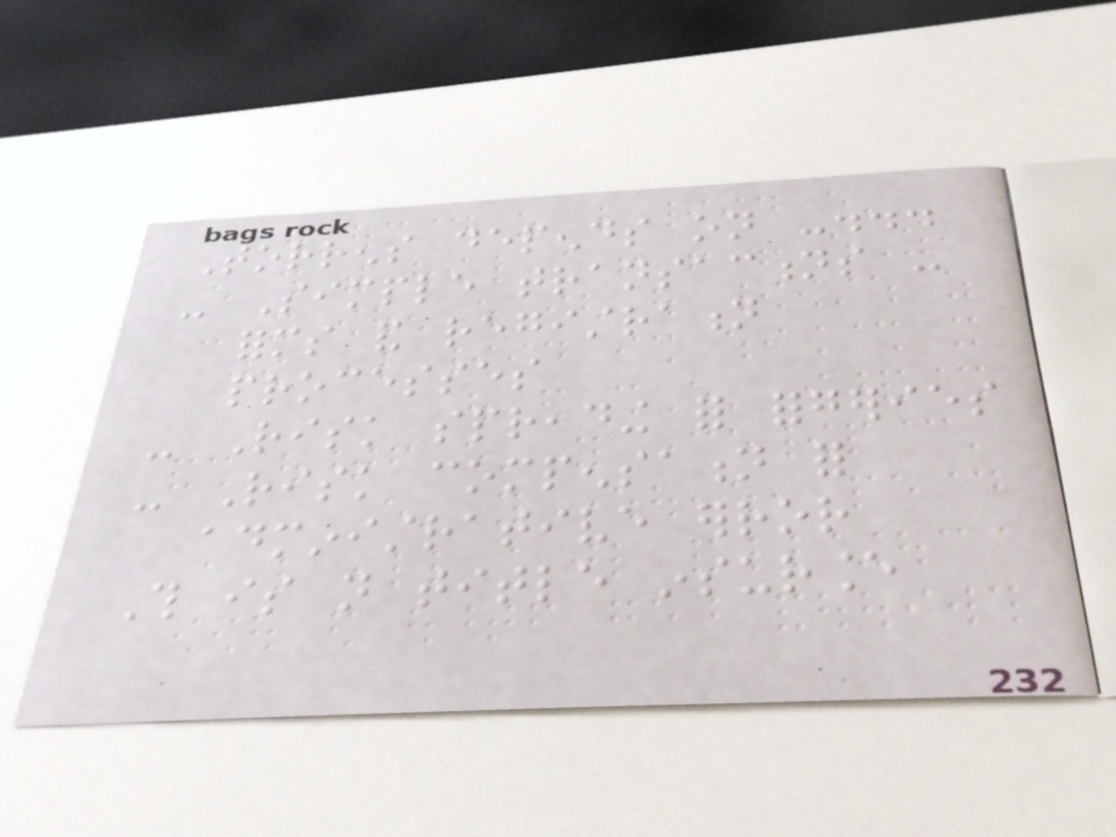Torrens depends on -...
- Simple transactions -
forms and registration
processes
- Risk spreading for forgeries
- Risk compensation for
administrative error
This is not title insurance
